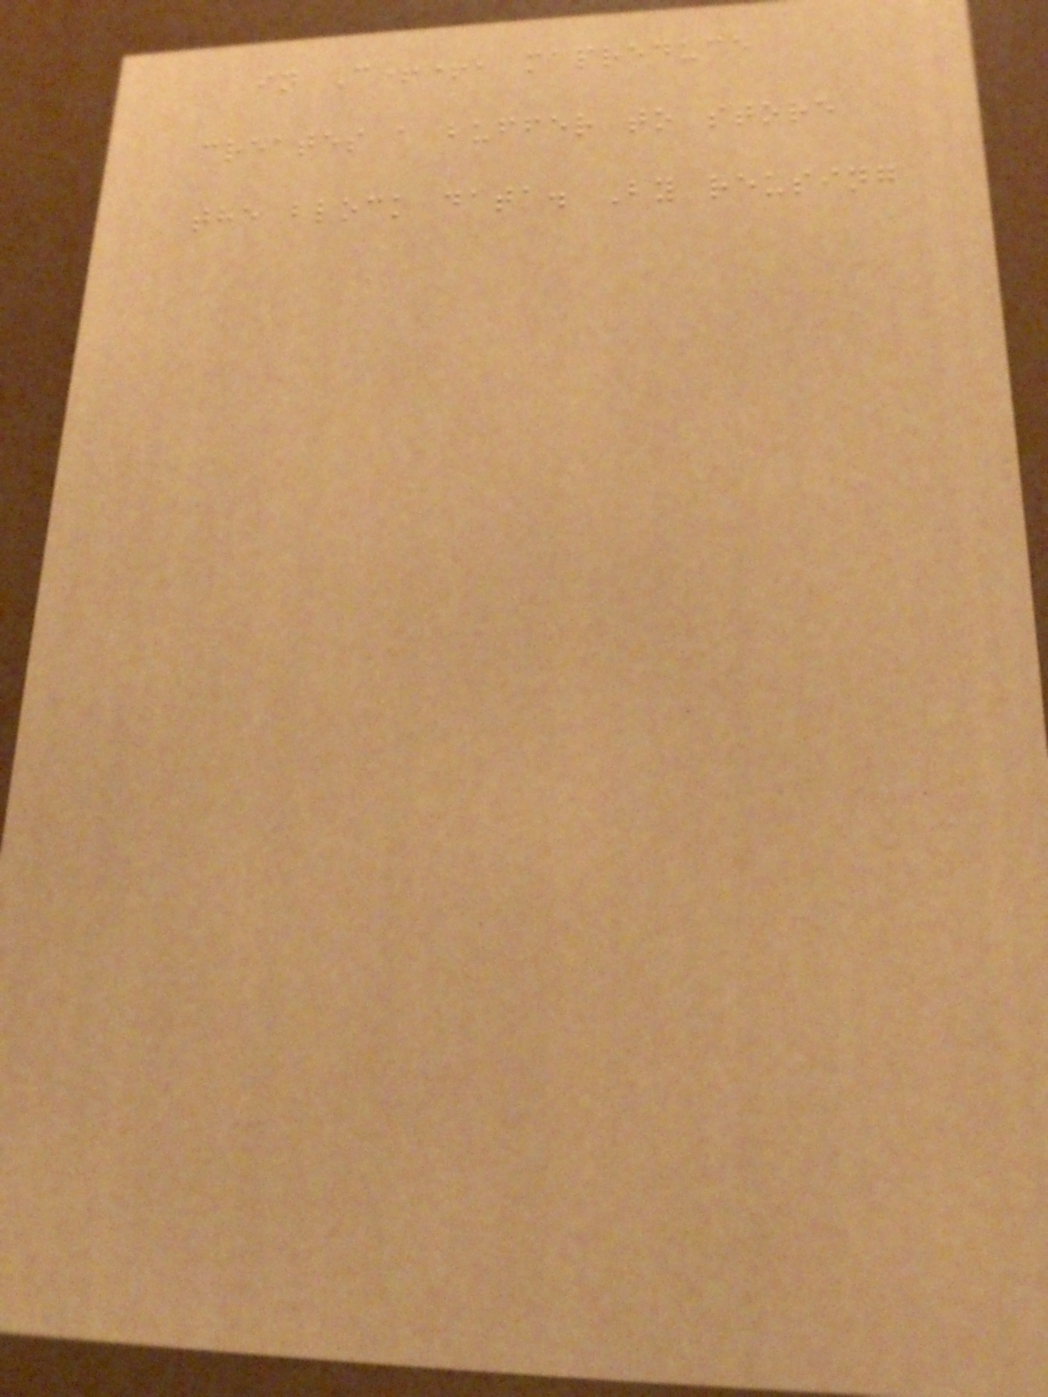in C++, mapreduce
creates a buffer to store
the block data. By reusing
